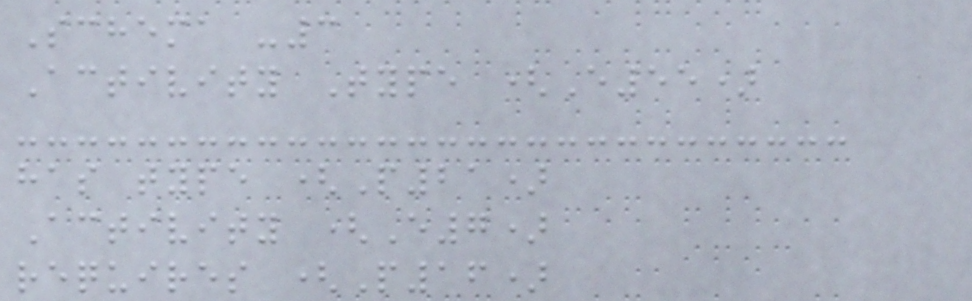Schema -3
Activity Type (E55)
has type (P21)
Activity (E7)
requires (P16)
